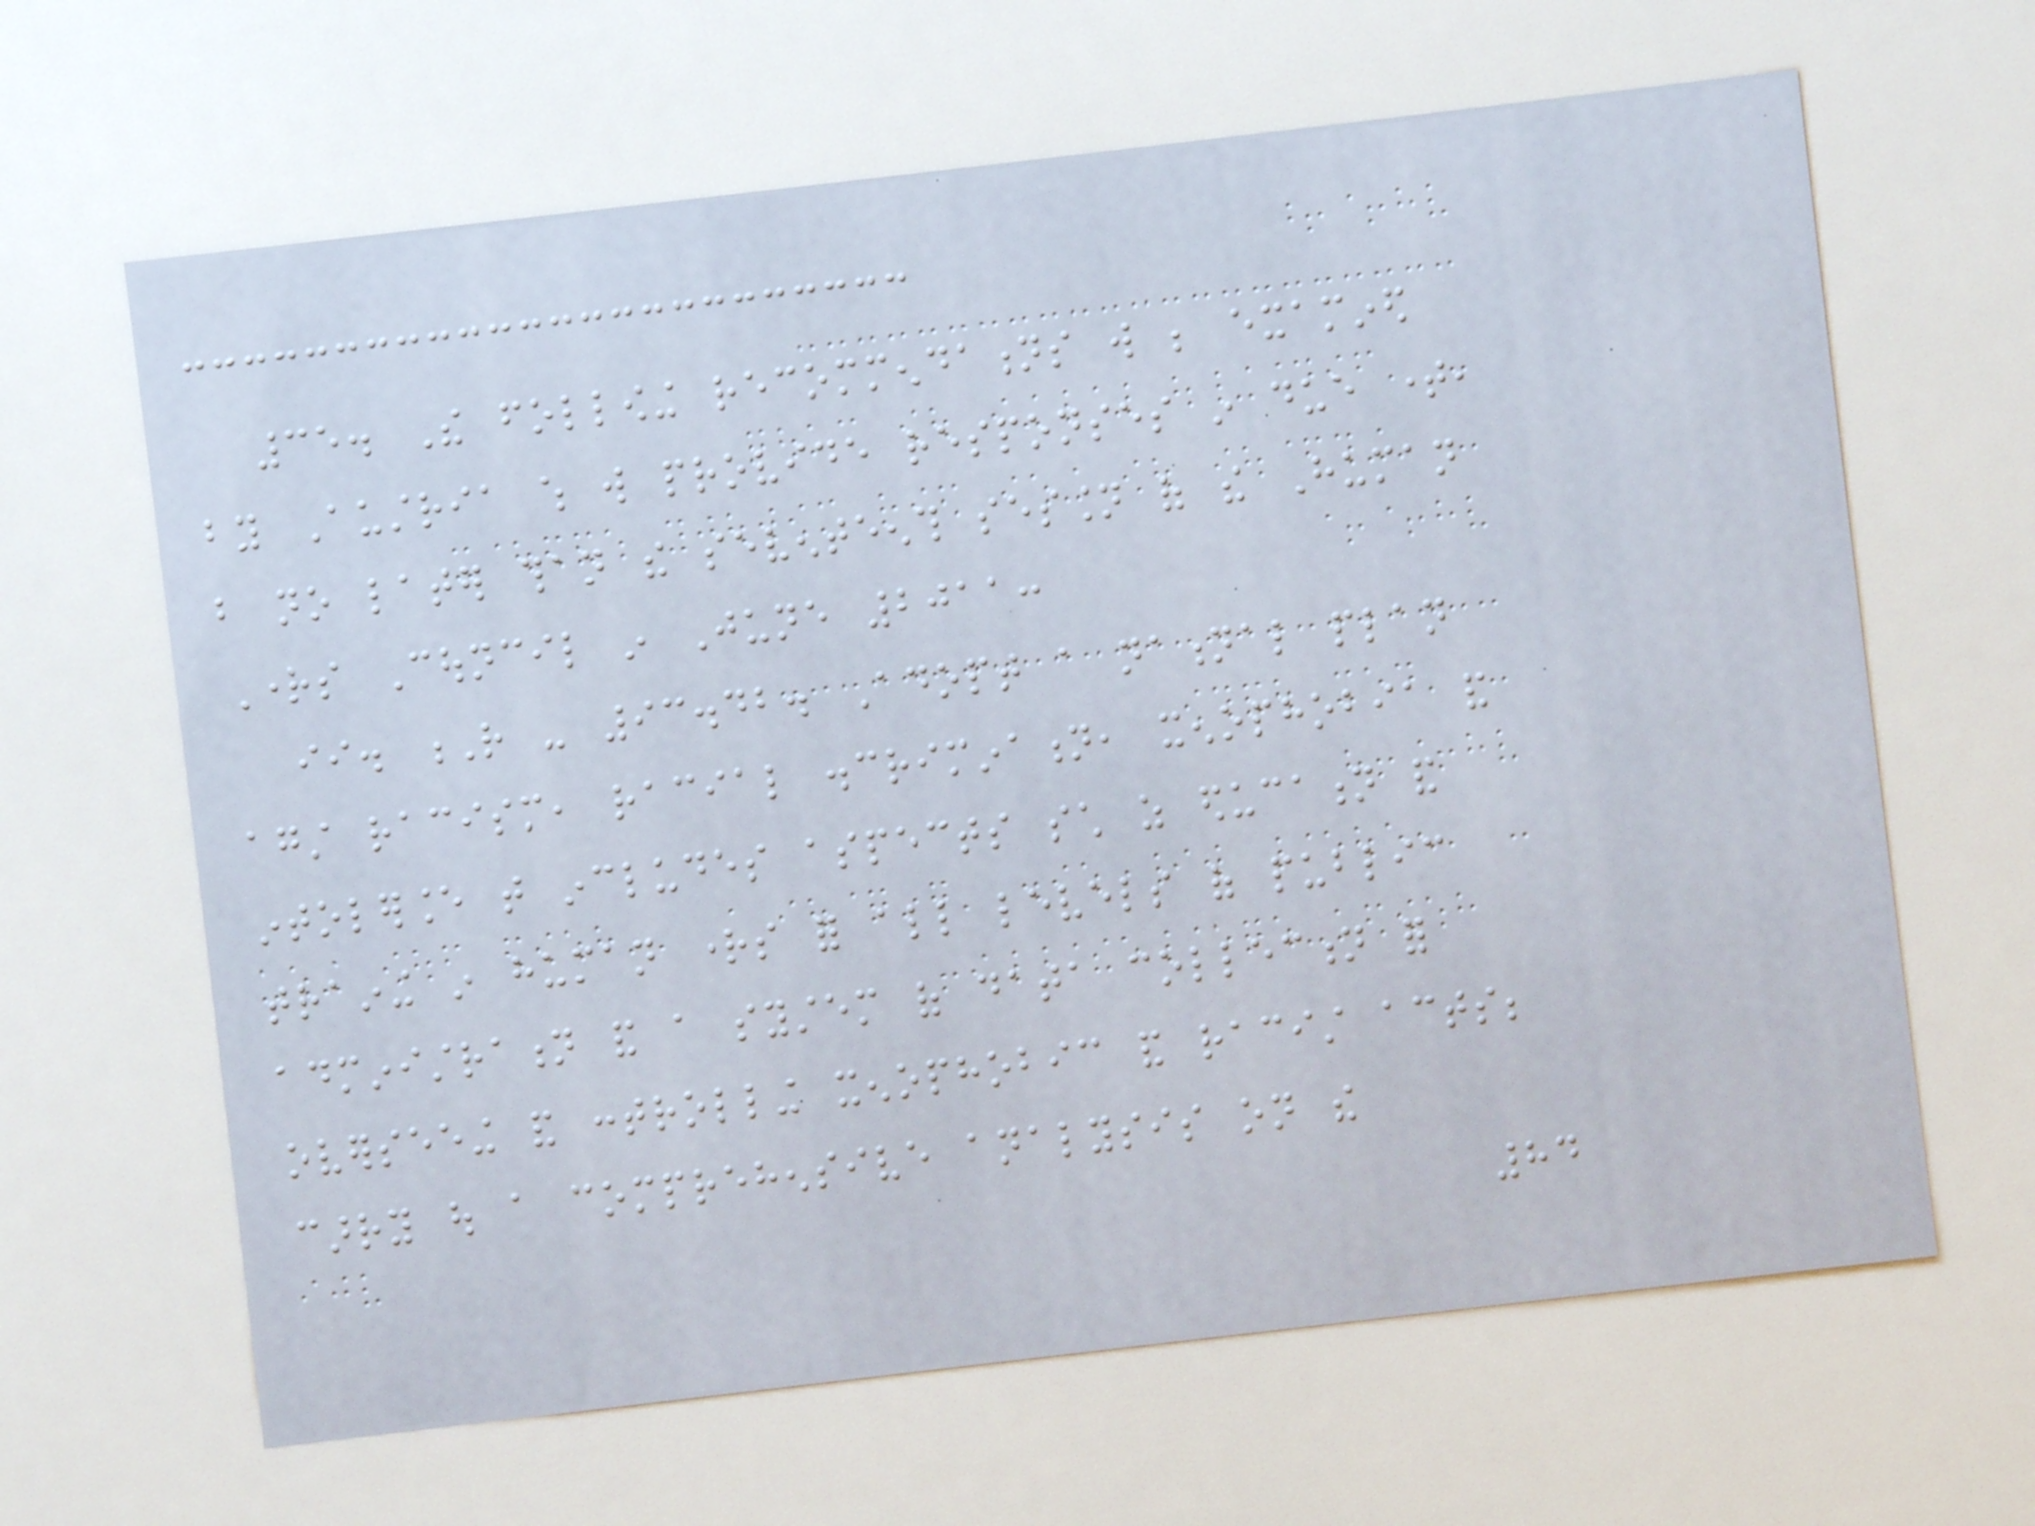35. The following recommendations will be examined
by Austria which will provide responses in due time,
but no later than the seventeenth session of the Human
Rights Council in June 2011:
ii. R - 93.42. Adopt a national plan
against racism, racial discrimination, xenophobia and
intolerance that includes aspects such as education and
training in human rights for all levels of public
administration and a system of data collection for
overseeing and controlling xenophobic and racist acts;
carry out a comprehensive analysis on the
84
